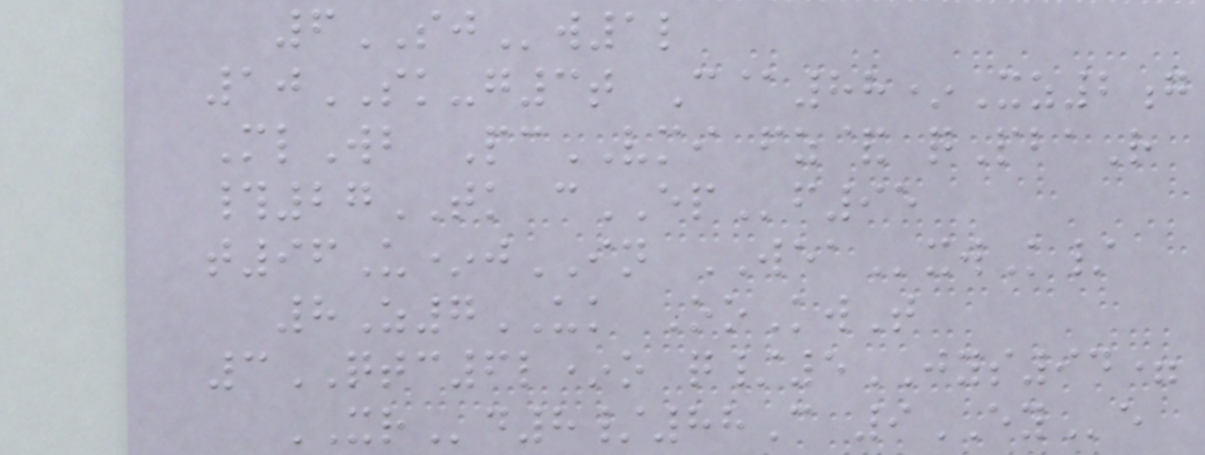6SJw1l
10SK-g3t C@88*Xz2g
MlWb PcVMI fz& qPbaR
#27TK cEPf95
t96U*jIN WEAxwK/
8Z7UK OoKwT
3QTC6l*o q/5JYS94=
XRd8/88C 9EYe
